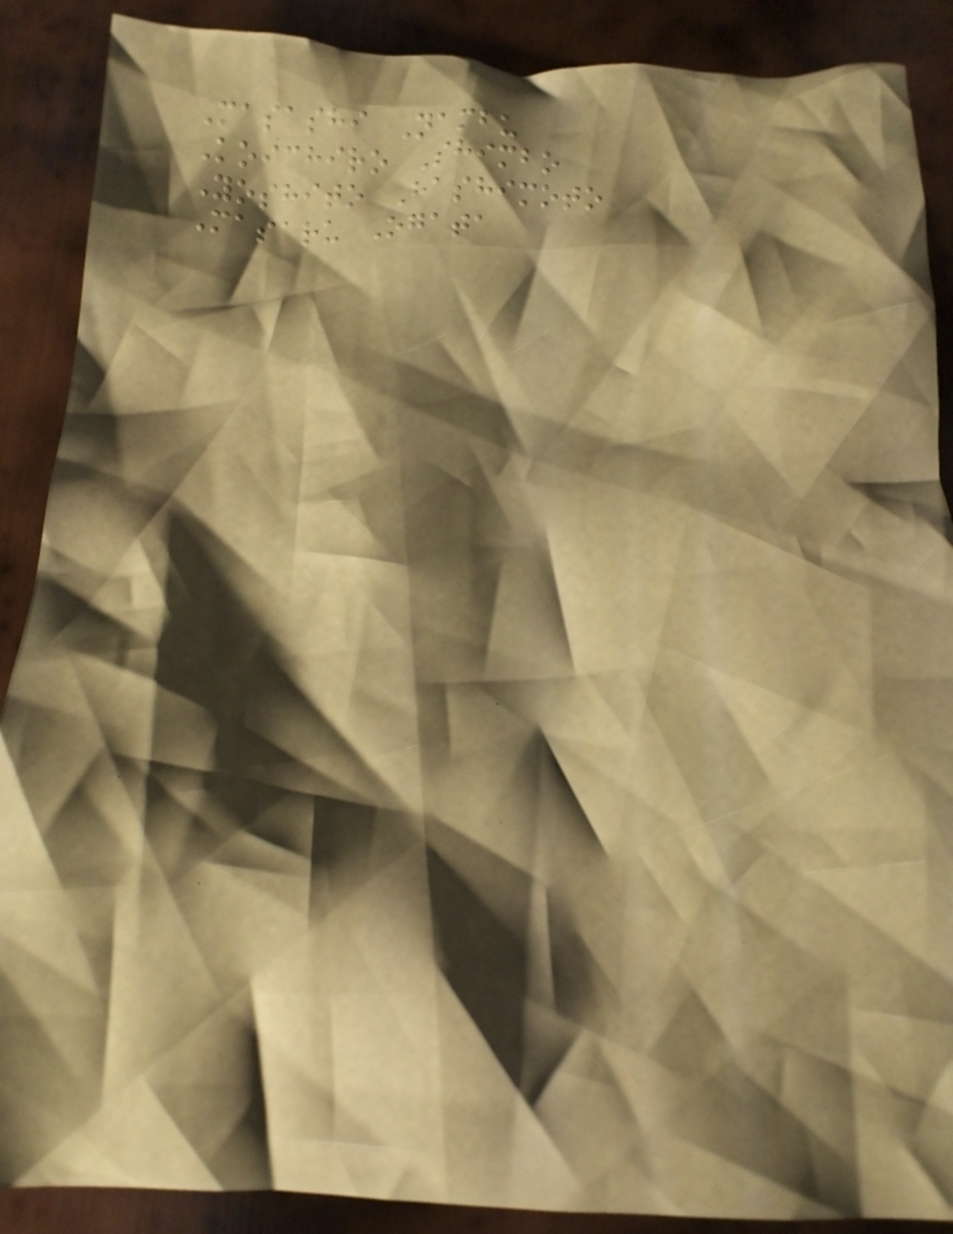Masashi Nambu
Koichiro Shimbo
Yoshito Hashimoto
Masaru Ogata
